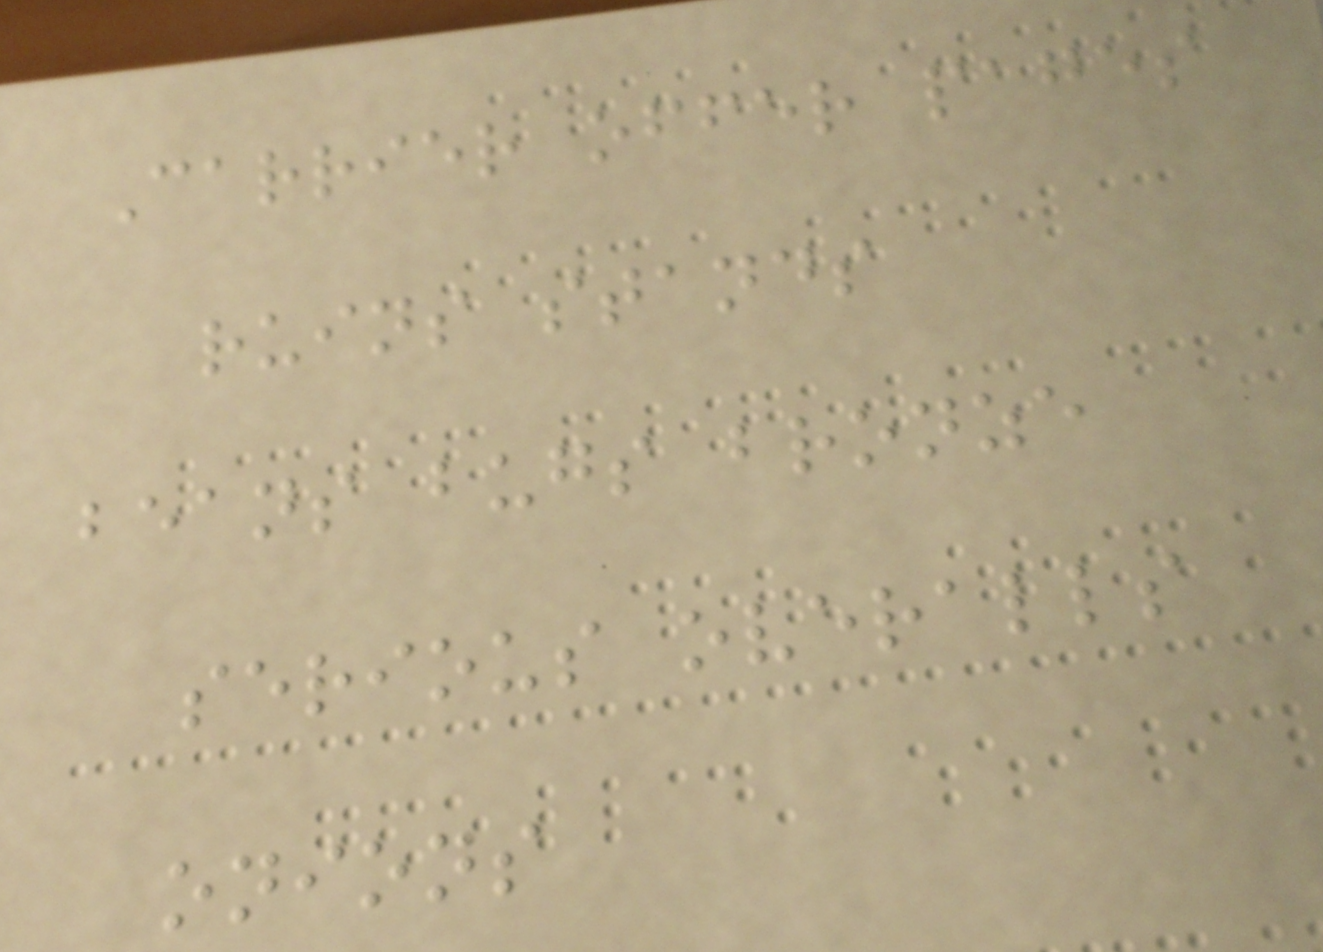Carrier offer pages
ruins stands
beans bugs bronze
serious overalls
onions
